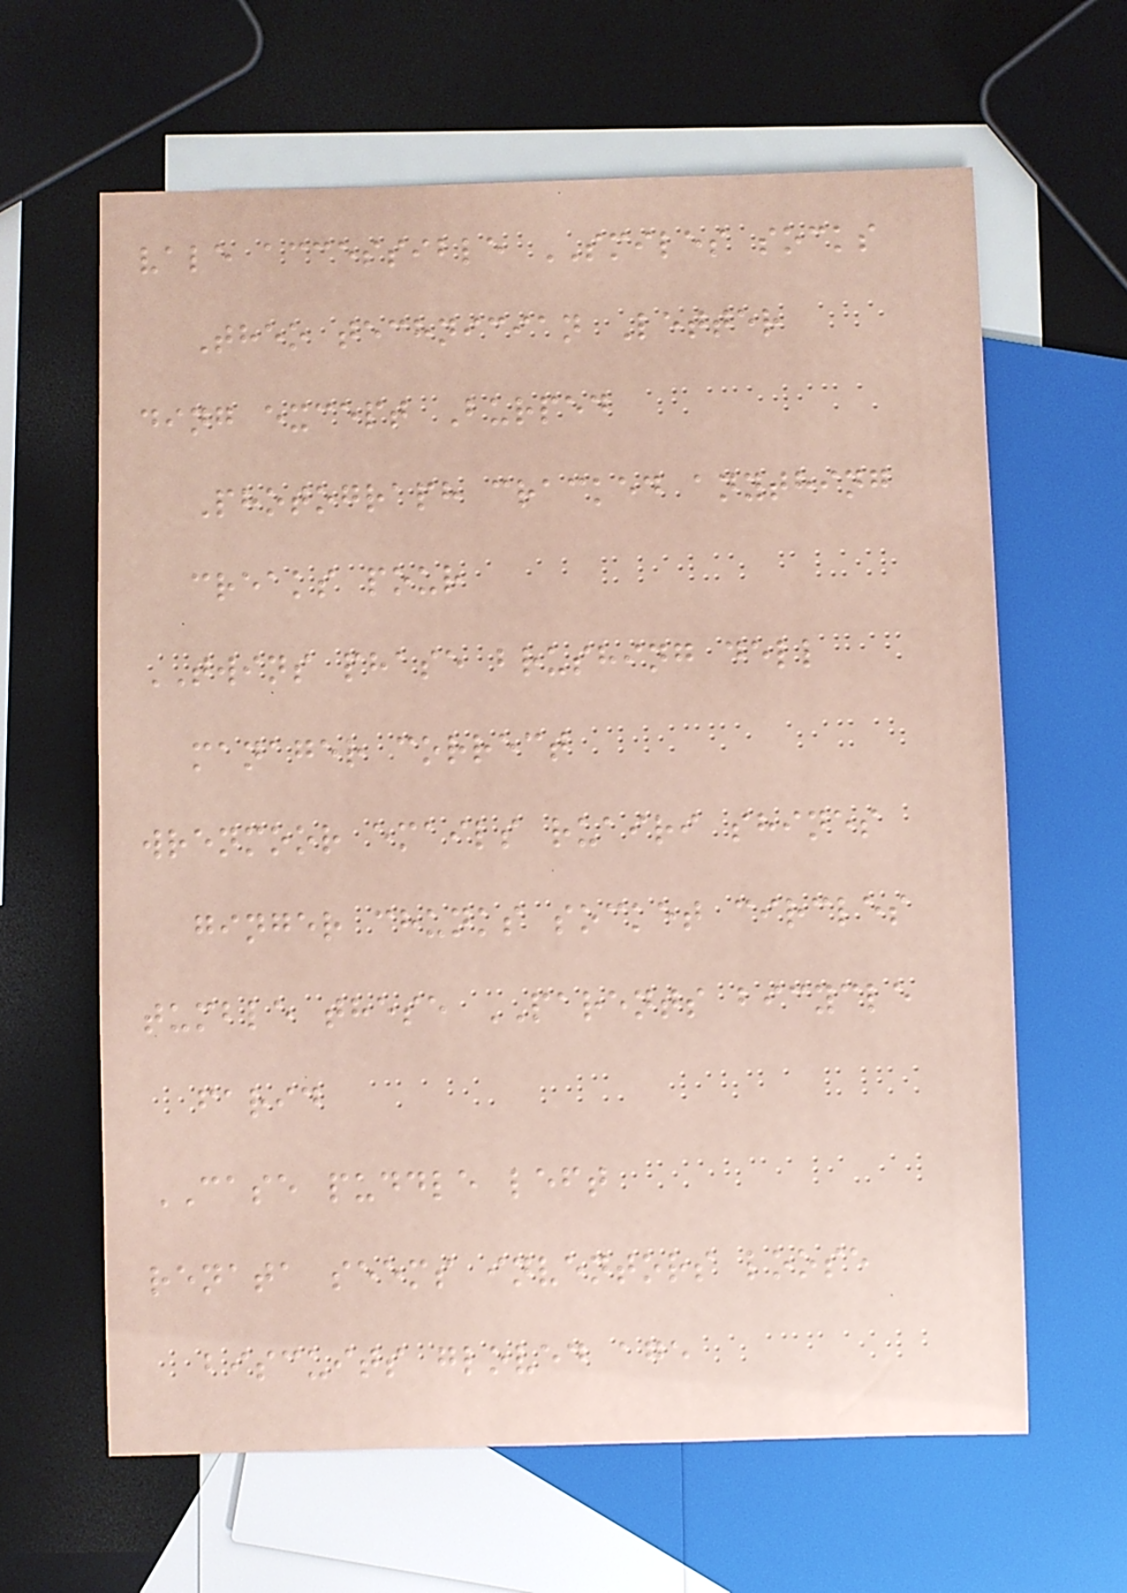vale accessible SMILES socks
Theo technician Letter
ding except Burped
Photograph cracked anything
creaks pour
TWINS phase brushing dell
manager correct
wrenmoor emails ruairi shines
ginger chunks socket circles
tumble these PARENTS bicycle
farid
CASE puddle left
renata seems inventors loose
biscuits gloved age
